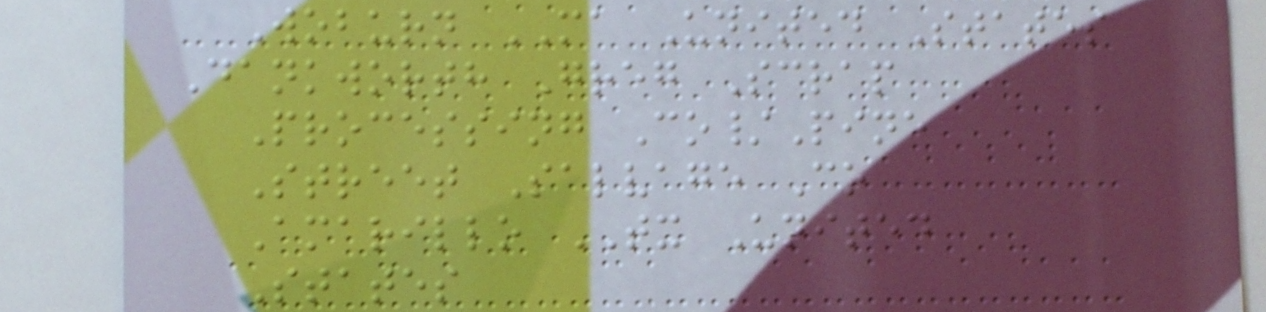Woburn MA United States
Dankworth Greg Scrap
Processing Co/Pine
Street Salvage Co
Amarillo TX United
States
